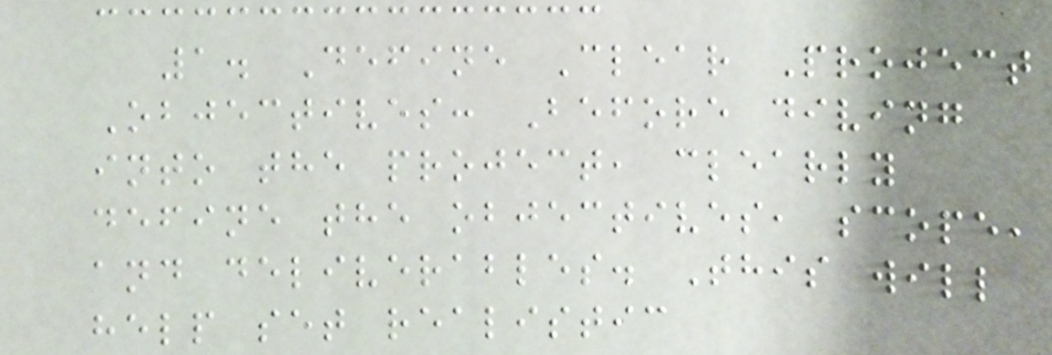1. Define Clear Project
Objectives: Before diving
into the project, clearly
define the objectives, scope,
and deliverables. This will
help set realistic
